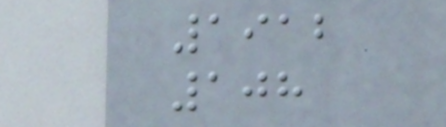1912
108
